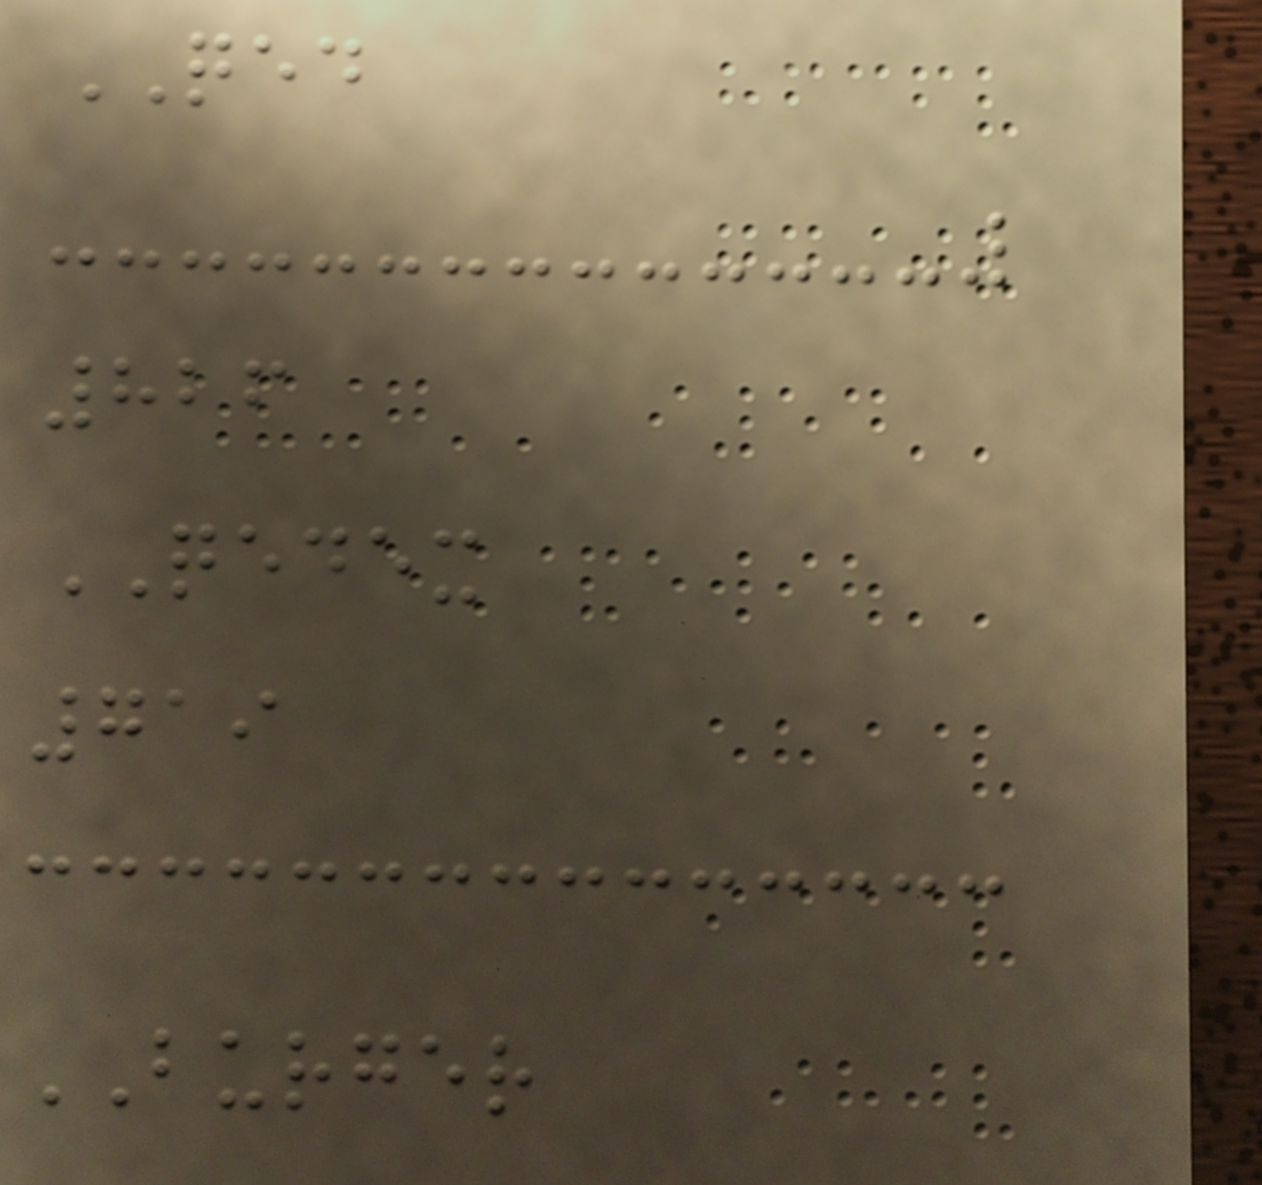QED
826
QEDEX
719
BURGER
